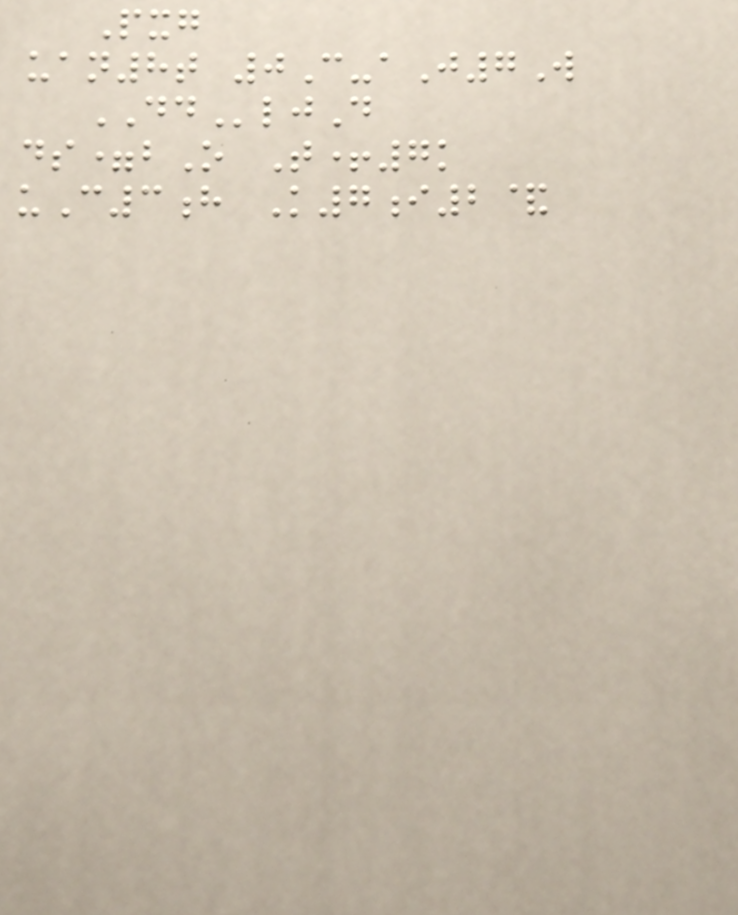Pxg
uan8t 0C-aJ7W
DDljD
ds=bO T+7k
uC3h K7i2&
